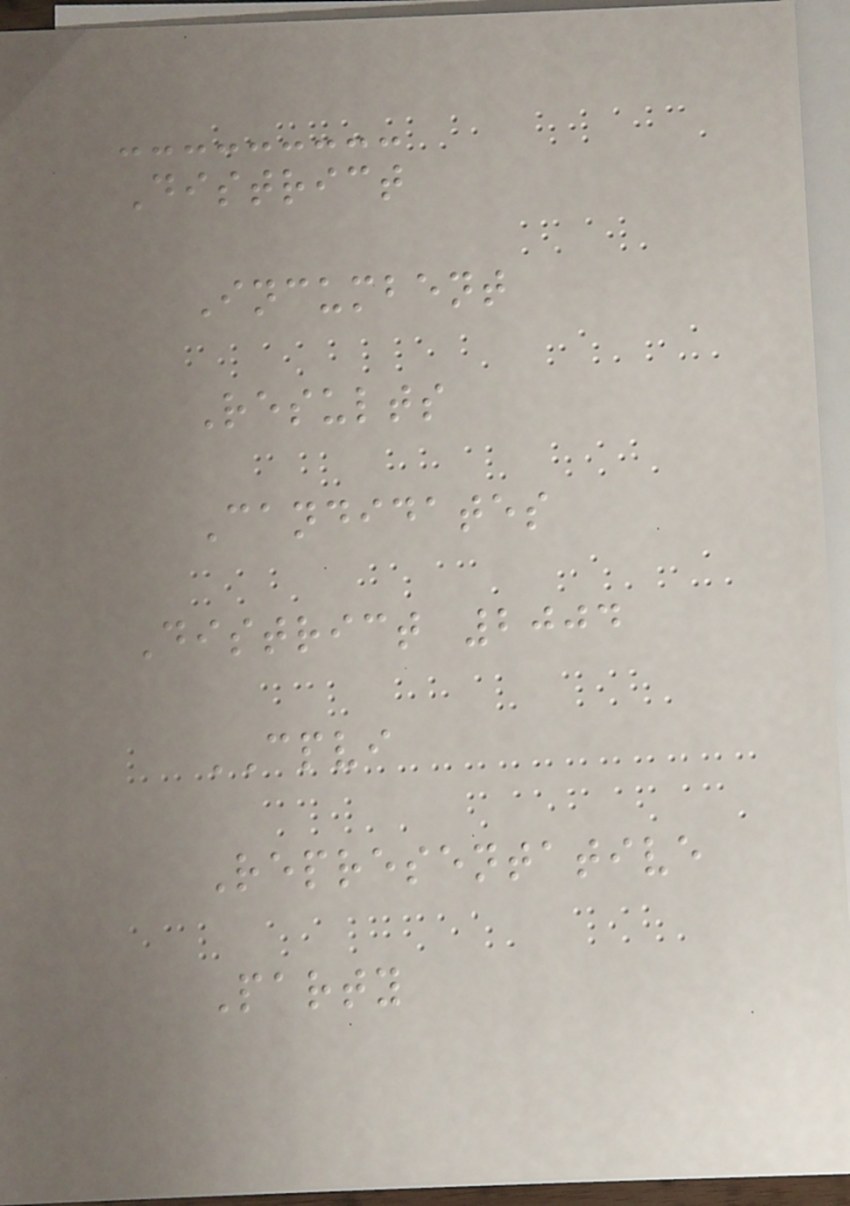District
Incumbent
Results
Candidates
District 2004
CPVI
Representative
Party
